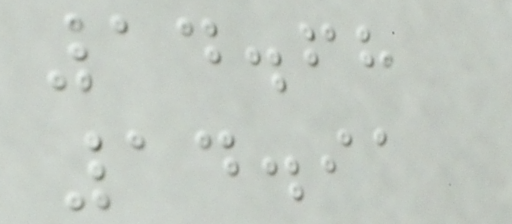14.68
14.91
